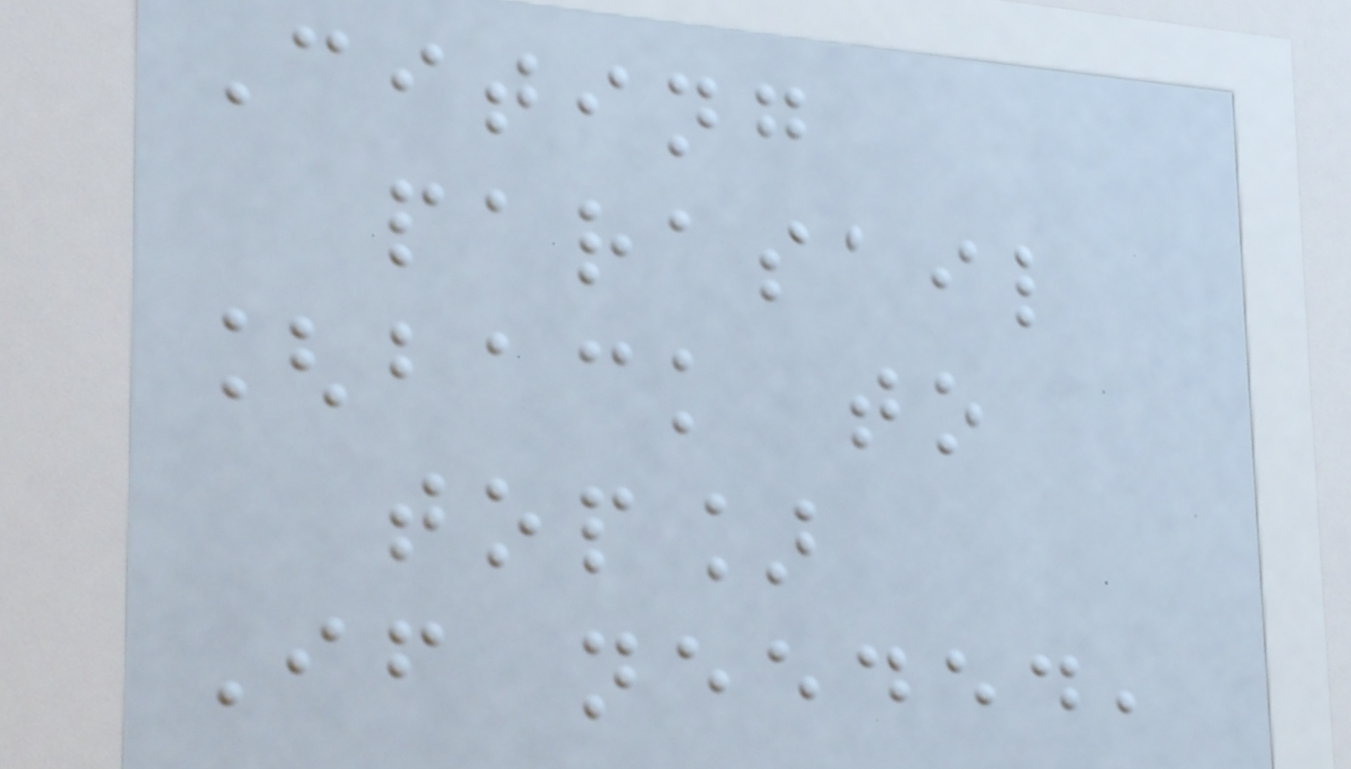Citing
parasail
[back to
top]
If needed,
